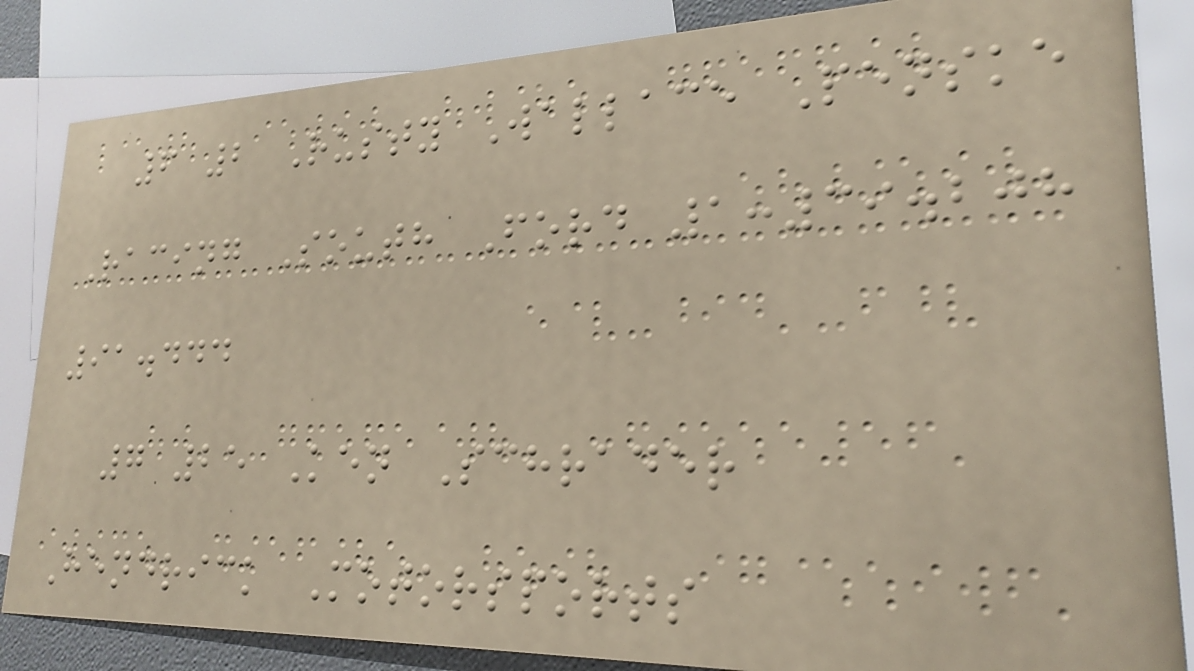6 2 Rusty Wallace Penske
Racing South Ford 1:39.208
91.444
7 25 Ken Schrader
Hendrick Motorsports
